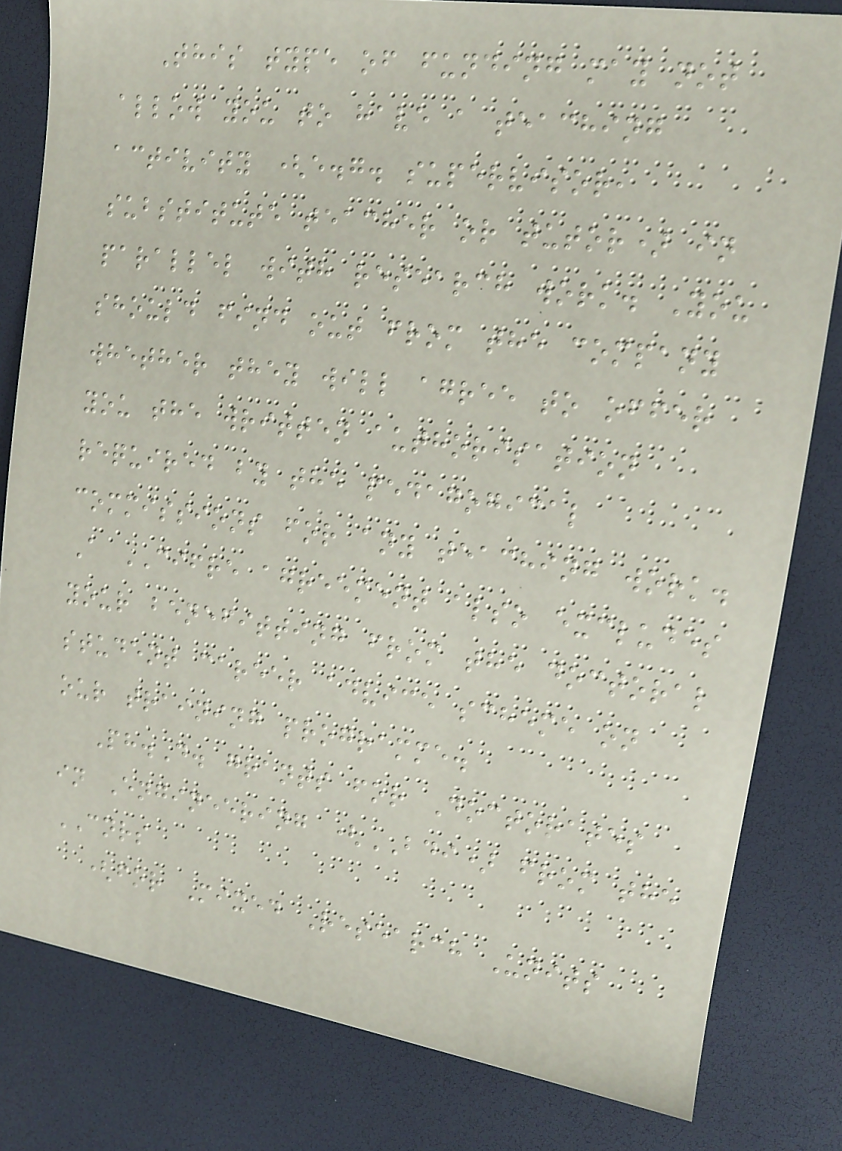This type of funding may not
allow you to have a teaching
activity (e.g. supervisor,
substitute teacher or tutor) in
parallel with research work. You
should find out from the company
whether they will agree to offer
you the written authorisation
required by the pedagogical
commissions for any teaching work.
A CIFRE agreement also excludes
your benefitting from the doctoral
student career advice scheme on
our training programme.
Ph.D. grants for Doctorates
in Engineering (BDI) from the
CNRS
(for Mixed Research Units
